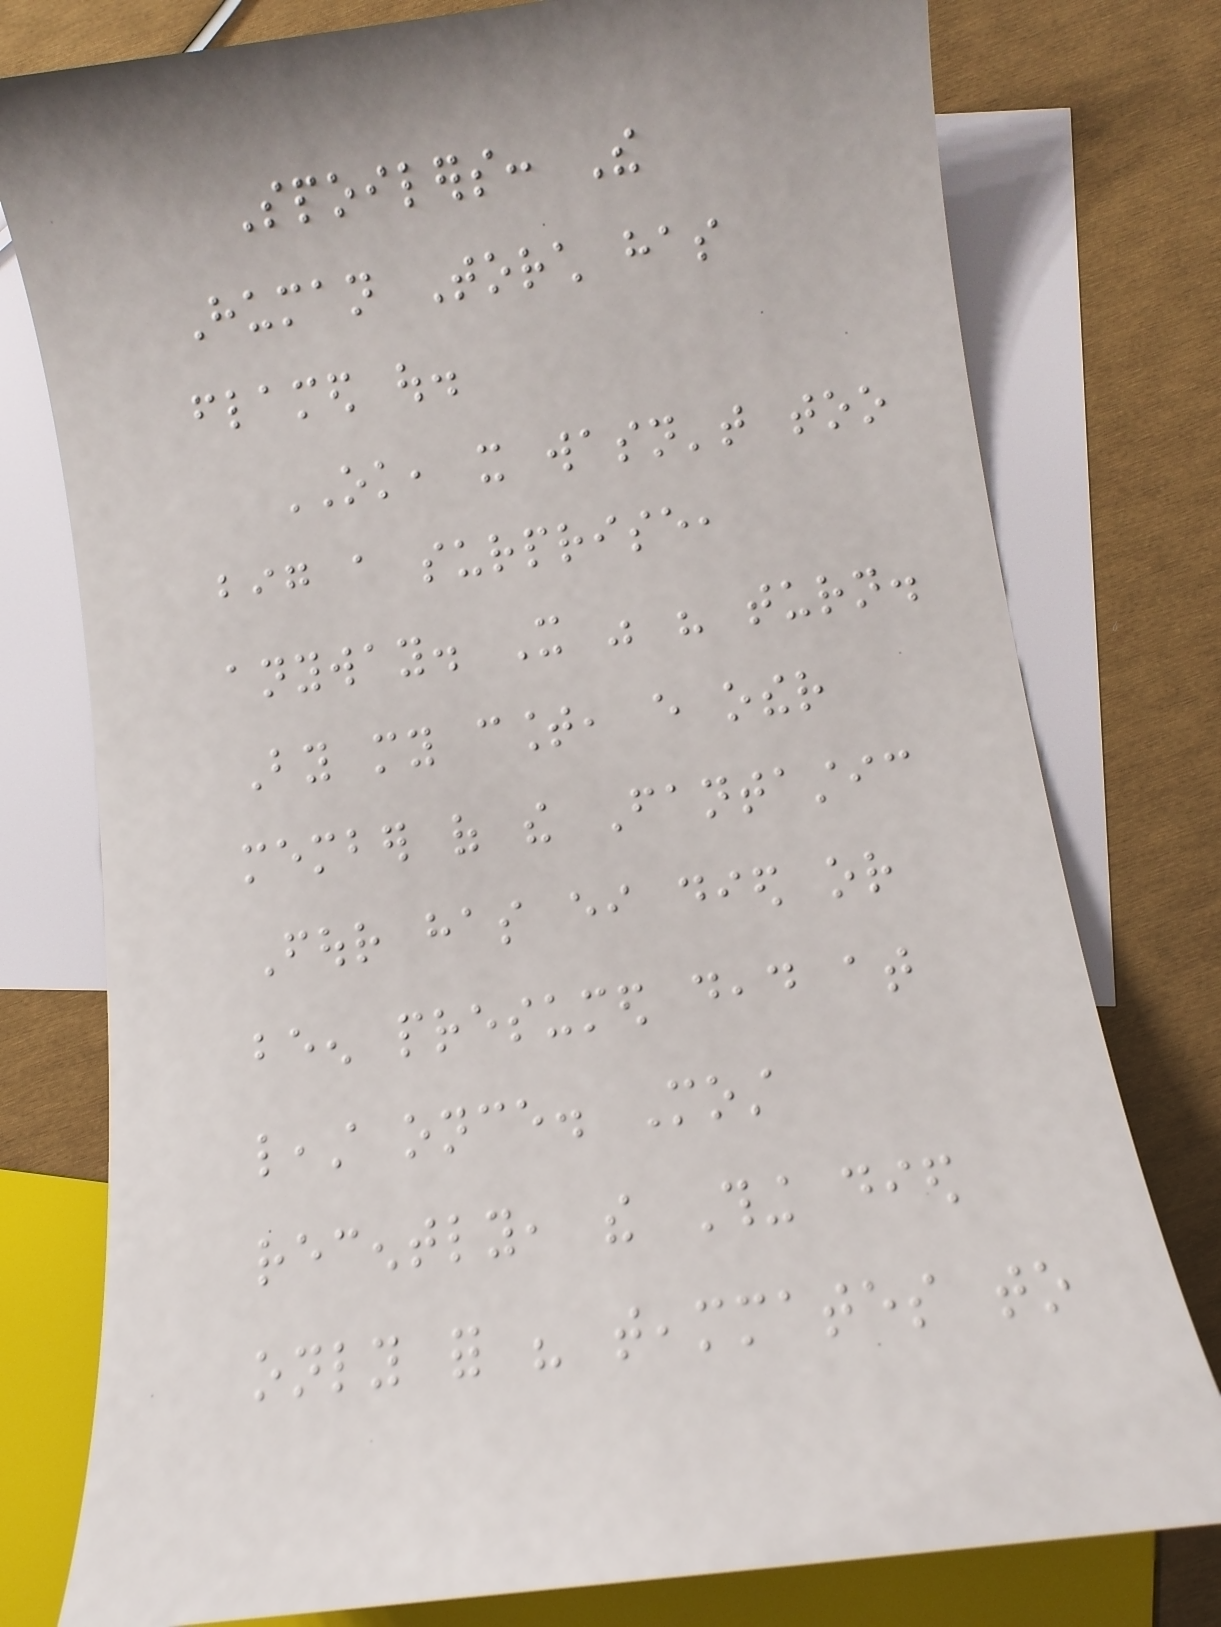Spoilers: The
Human Torch has
flamed out.
OK, it wasn't too
big a surprise,
anyway. It was his turn.
By my count, every other
member of the Fantastic
Four has either died or
been presumed dead at
least once. Most
recently, the Thing died
only for his teammates to
